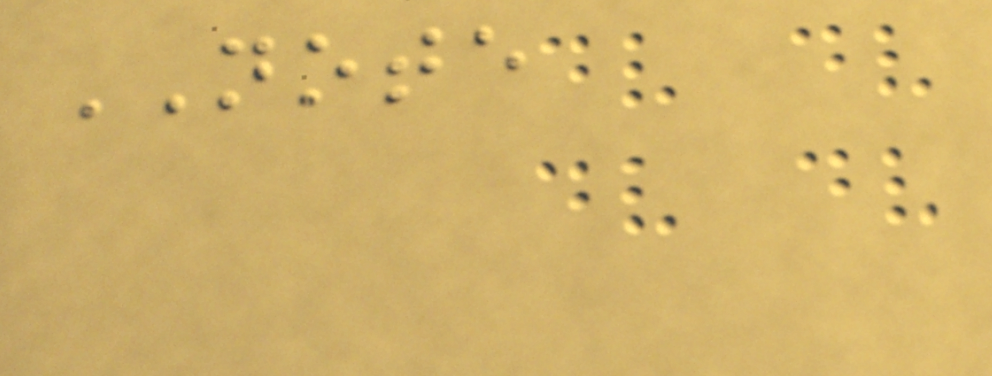NOTE
